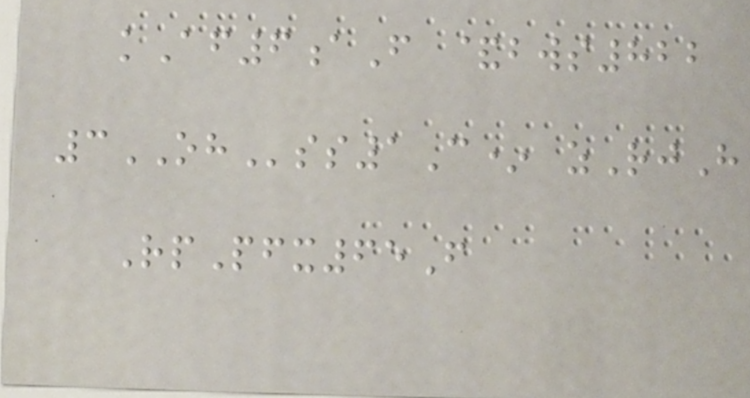kAf6aF &bws822
3OHss1C* zRjH
RpPfx65F
